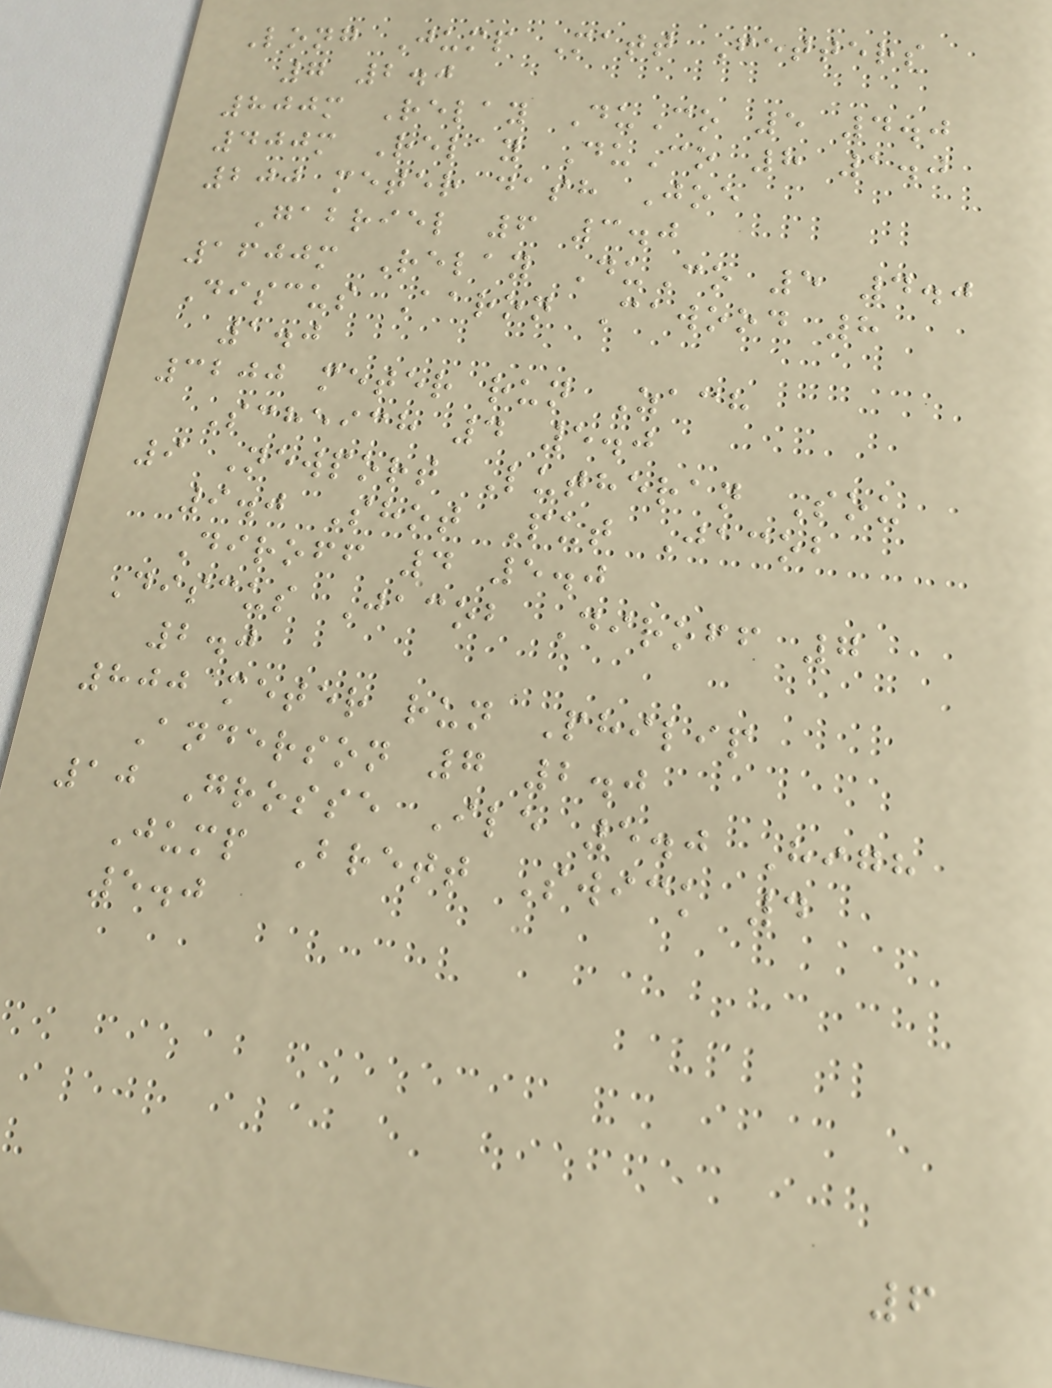Long Jump Matt Fetters
7 2.0
800m Relay DuCo 5 4.0
400m Relay DuCo 8 1.0
200 meter dash Joe
Gabriel 6 3.0
1600m Relay DuCo 5 4.0
Discus Aaron Cawood 8
1.0
3200 meter run Zach
Scheich 4 5.0
9 Newport Lutheran Sou
9.0 Shot Put Jacob
Diroff 4 5.0
Discus Jacob Diroff 7
2.0
800 meter run Philip
Anderson 7 2.0
10 Grosse Ile 5.0 High
Jump Brett Swick 4
5.0
6
